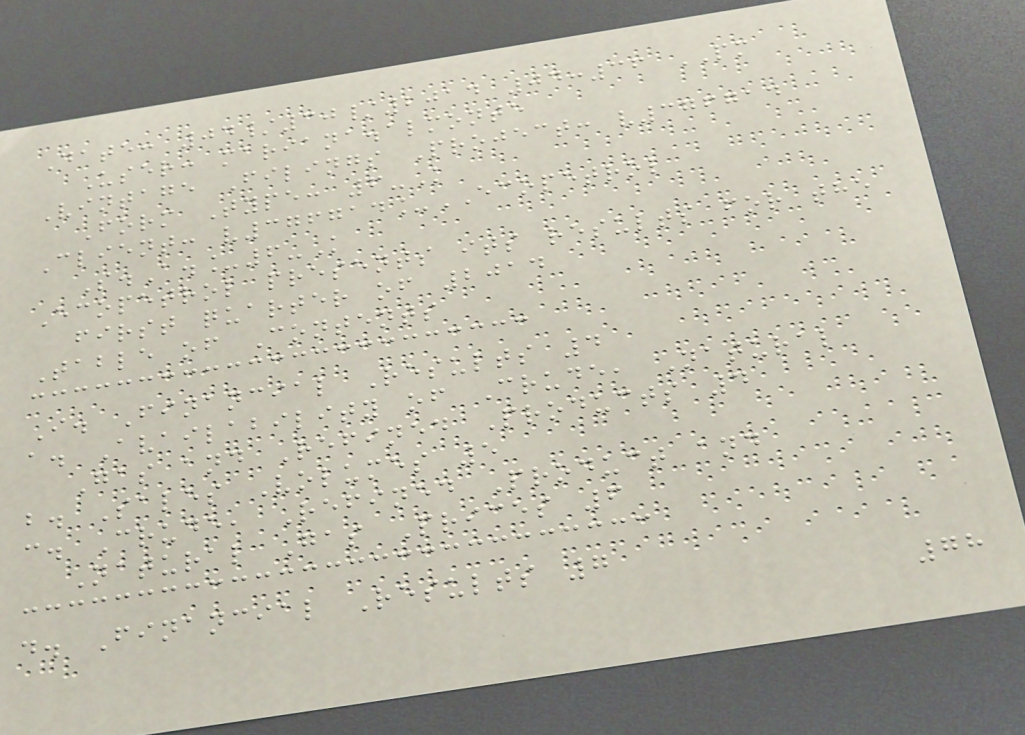Date: 04/30/2014 04:36 PM
User: mariana.almonte
Vintage Filings Project: v376714
Form Type: 6-K
Client: v376714_ECOPETROL
S.A._6-K
Ecopetrol presents its results for the
first quarter of 2014
Table of Contents
I. Financial Results 4
a. Availability of Crude, Natural
Gas and Refined Products 4
b. Sales Volumes 5
c. Crude, Refined Product and
Natural Gas Prices 6
d. Financial Results 7
78
